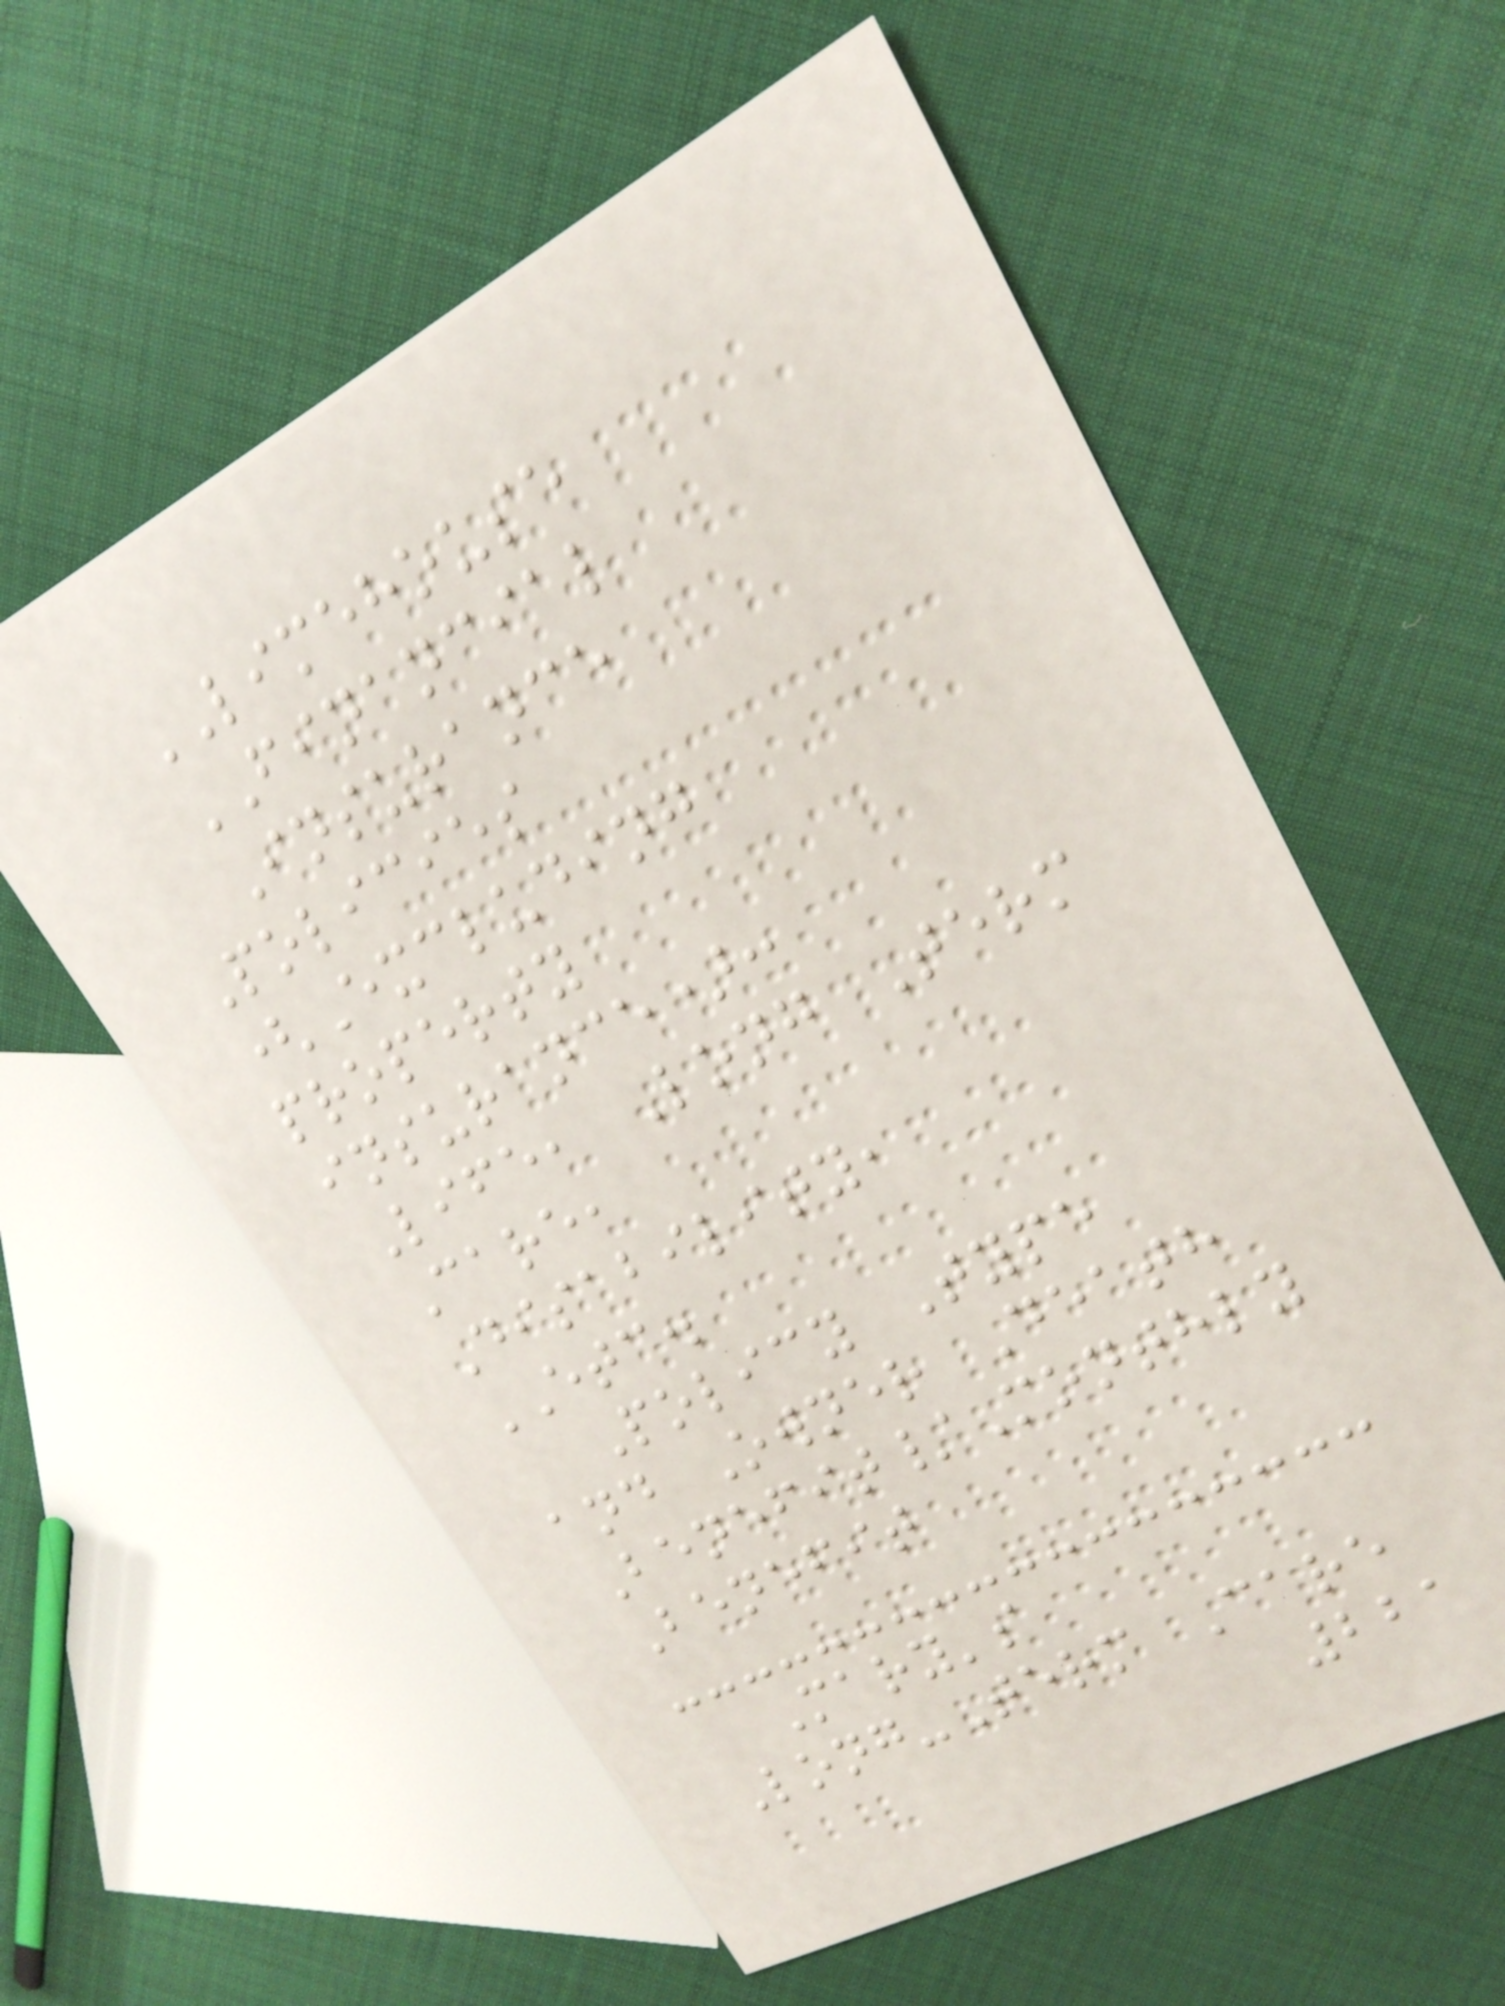LIMEHOUSE
FINANCIAL
Insurance
Policies
(Excluding
property
insurance):
Life, Long Term
Care,
Disability,
ETC.
Policy Type
and Owner Death
Benefit/Monthly
Benefit
Mary's
Long-Term Care
221
